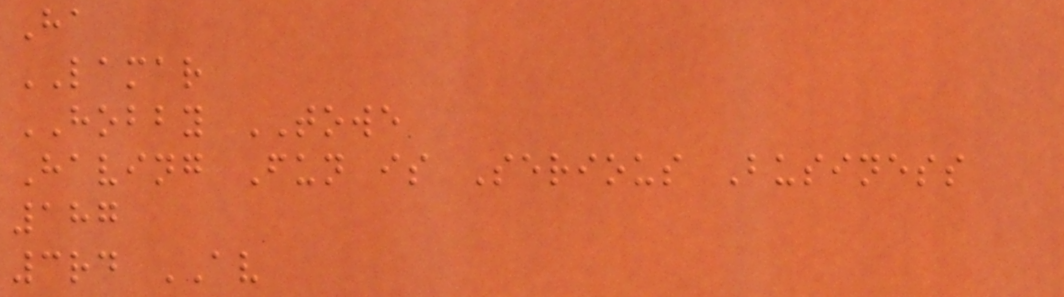Ha
LAMAR
HOBBY TOWE
Having Fun is Serious Business
187
3rd AV
